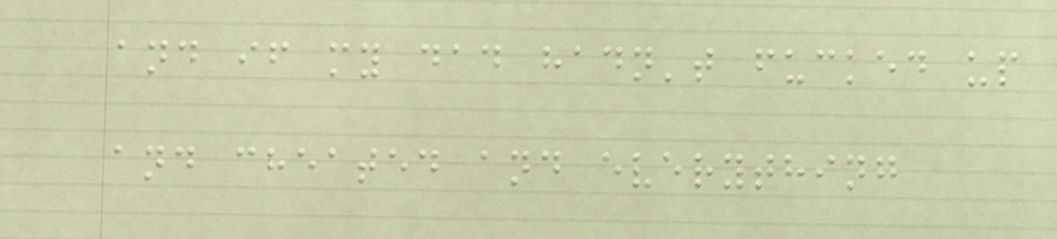and if my dad hadn't fucked up
and cheated and everything
